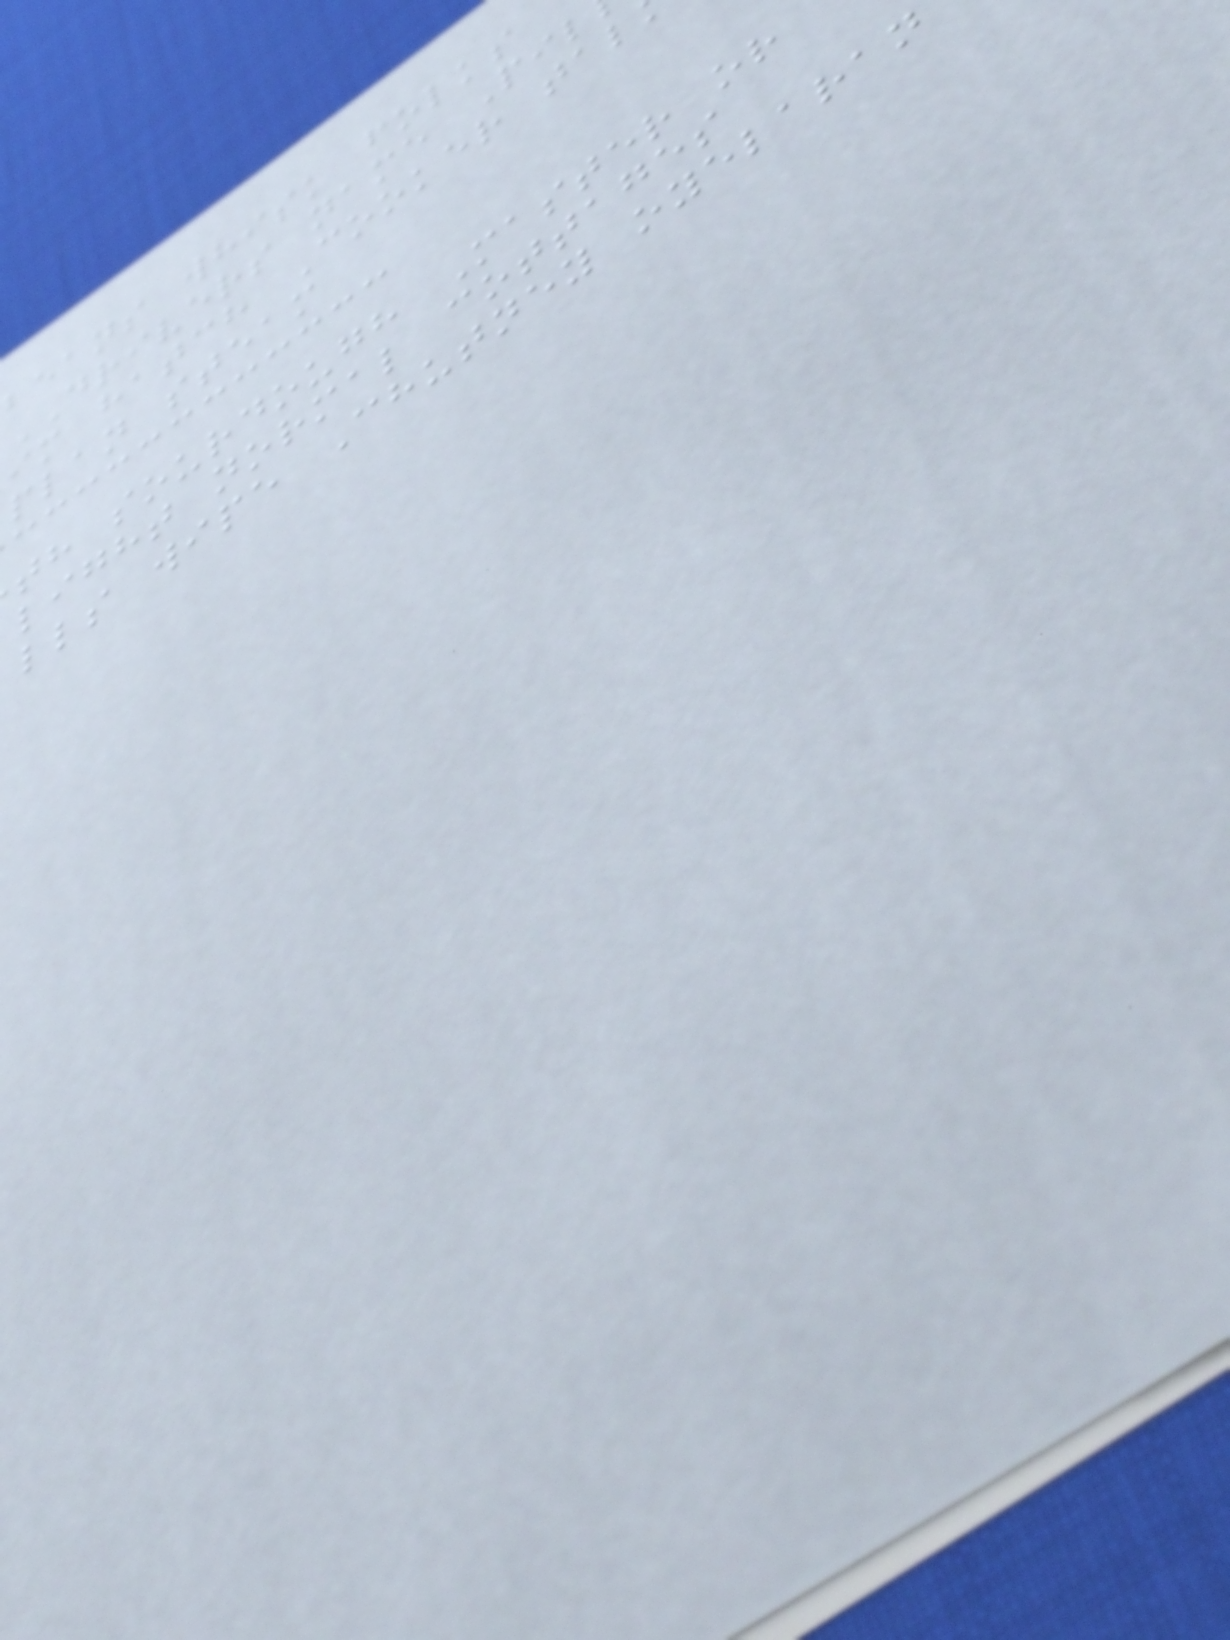beans whisk folks
DRIVERS name Pil
im hatch Cooker tal
plan steam
th sourdough Master or
light normal cottages
lls wipe Chutney oyelaran
